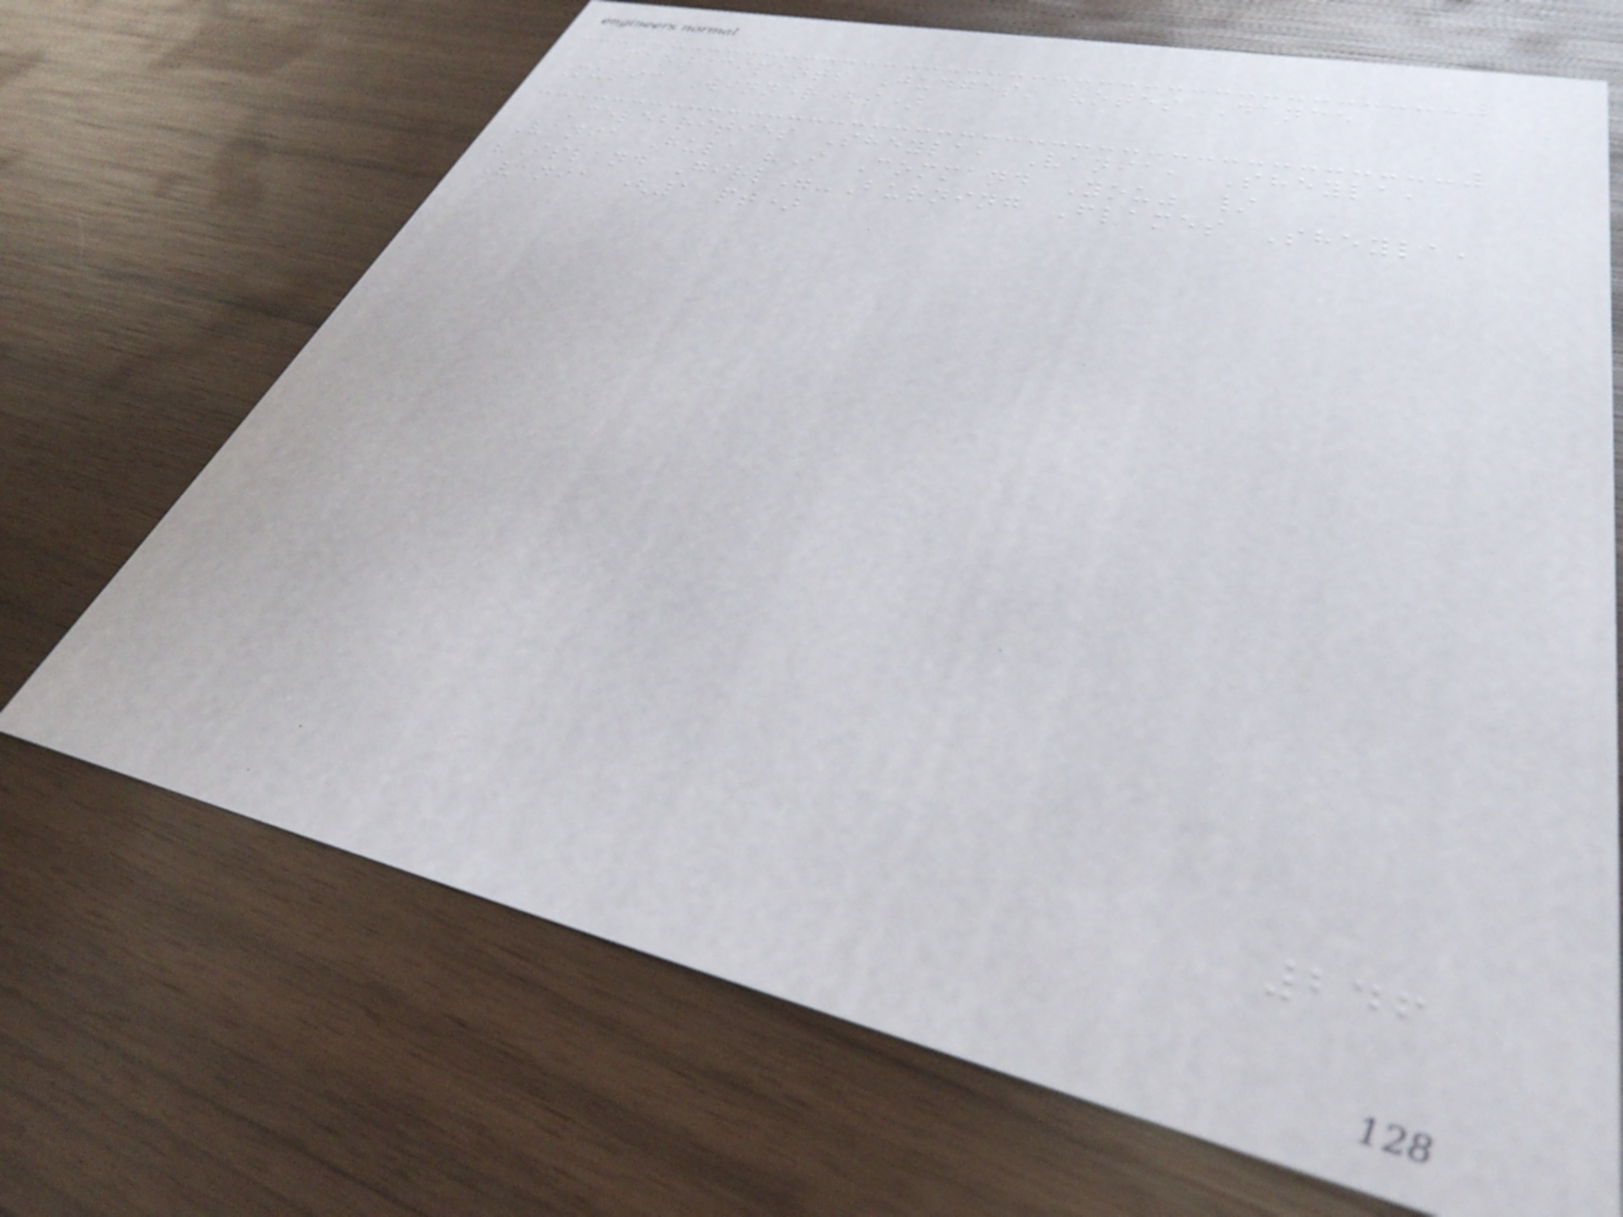Participants Judges' votes Dance
Music Winner(s)
Celebrities Sheyla, Vania, Sheyla,
Vania Hula "I Command You" /
"Island Girl"-Burning Flames Sheyla,
Vania (1 pt)
246
